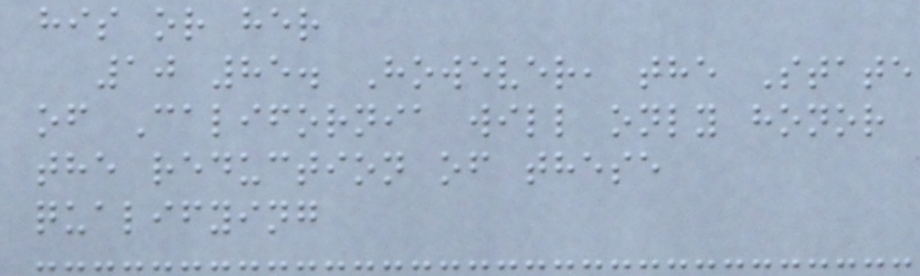his or her
10 85. However, the State
of California will only honor
the reduction of these
qualifying
